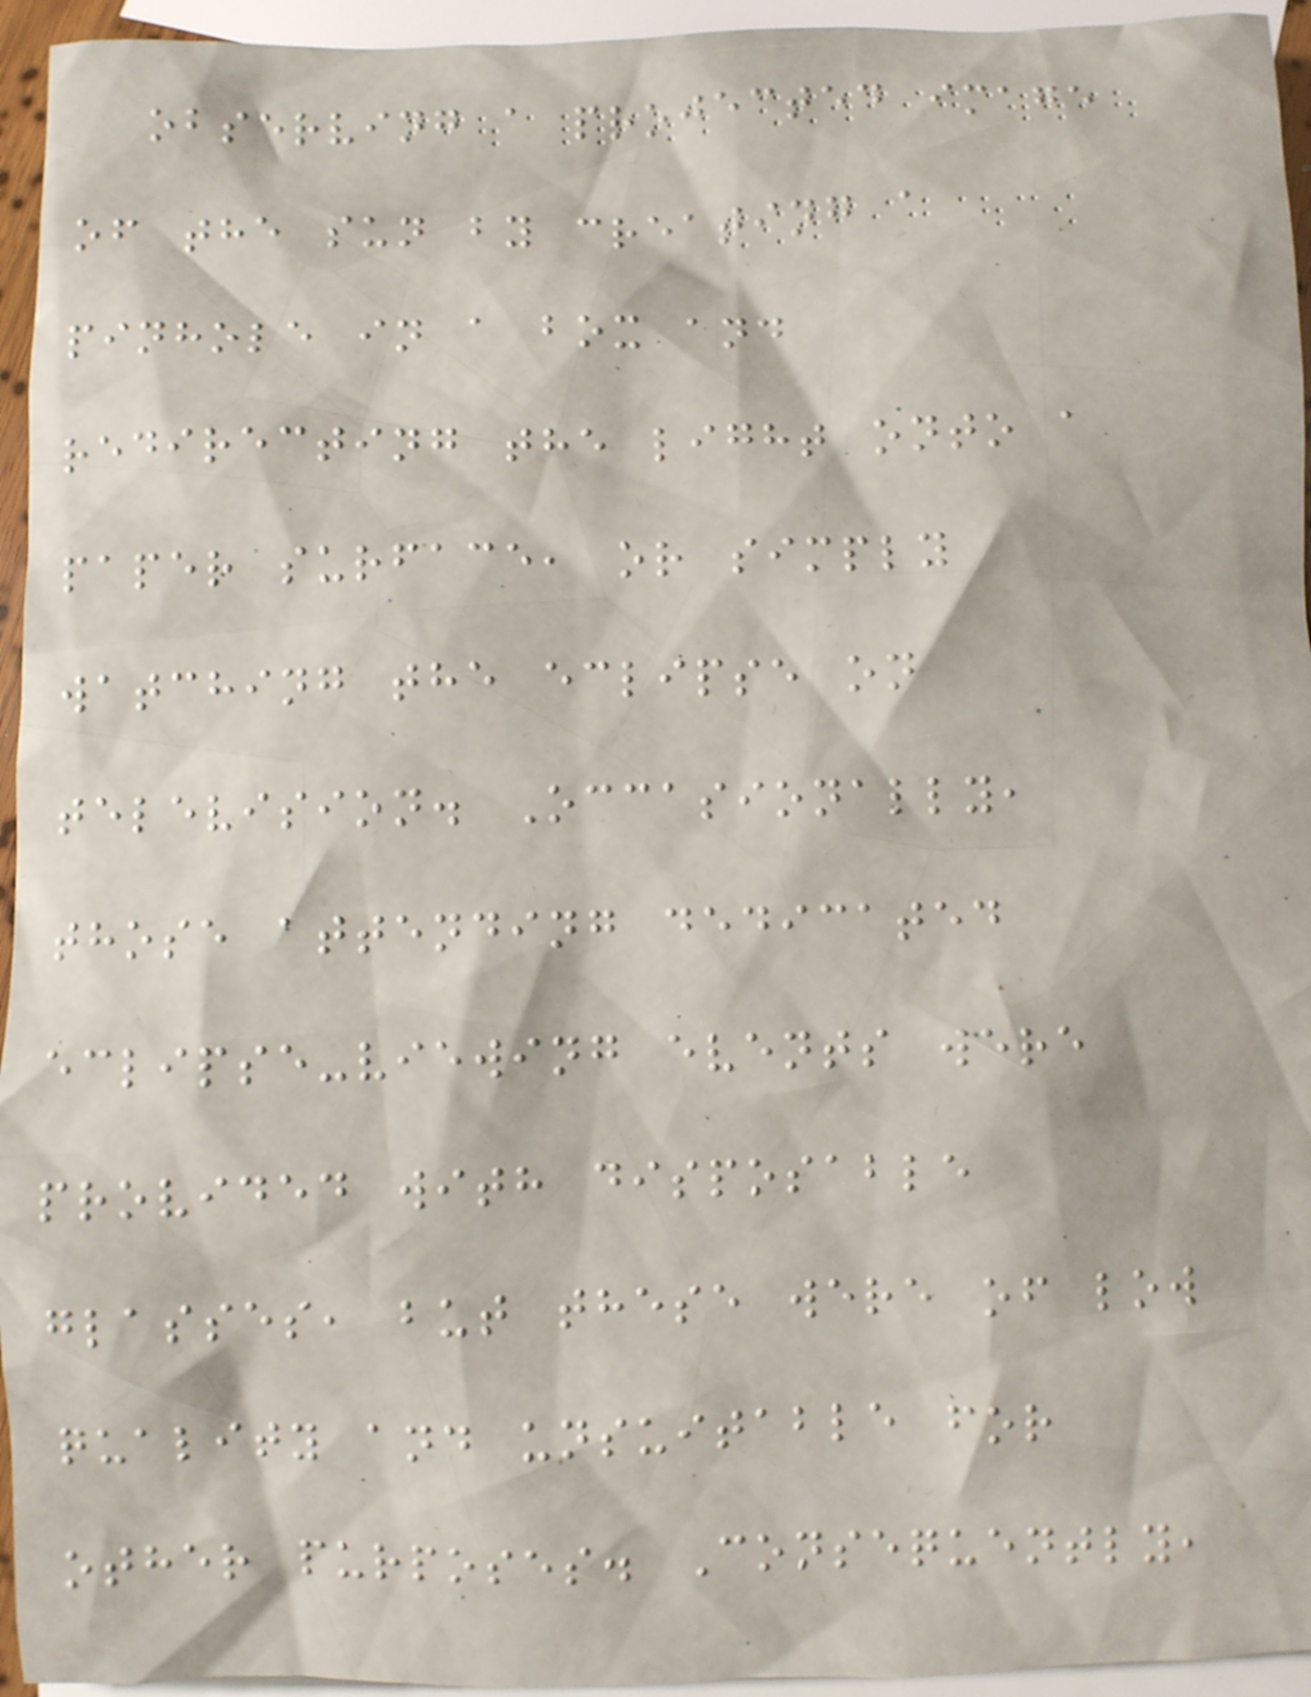observing a projected image
of the sun by creating a
pinhole in a box and
redirecting the light onto a
paper surface, or simply
watching the eclipse on
television. Occasionally,
those attending dedicated
eclipse-viewing events were
provided with disposable
glasses, but these were of low
quality and unsuitable for
other purposes. Consequently,
